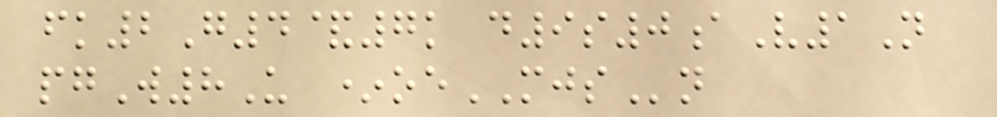fk2G4&7k d9s0aV1N
pgW8U *oeMJSn
